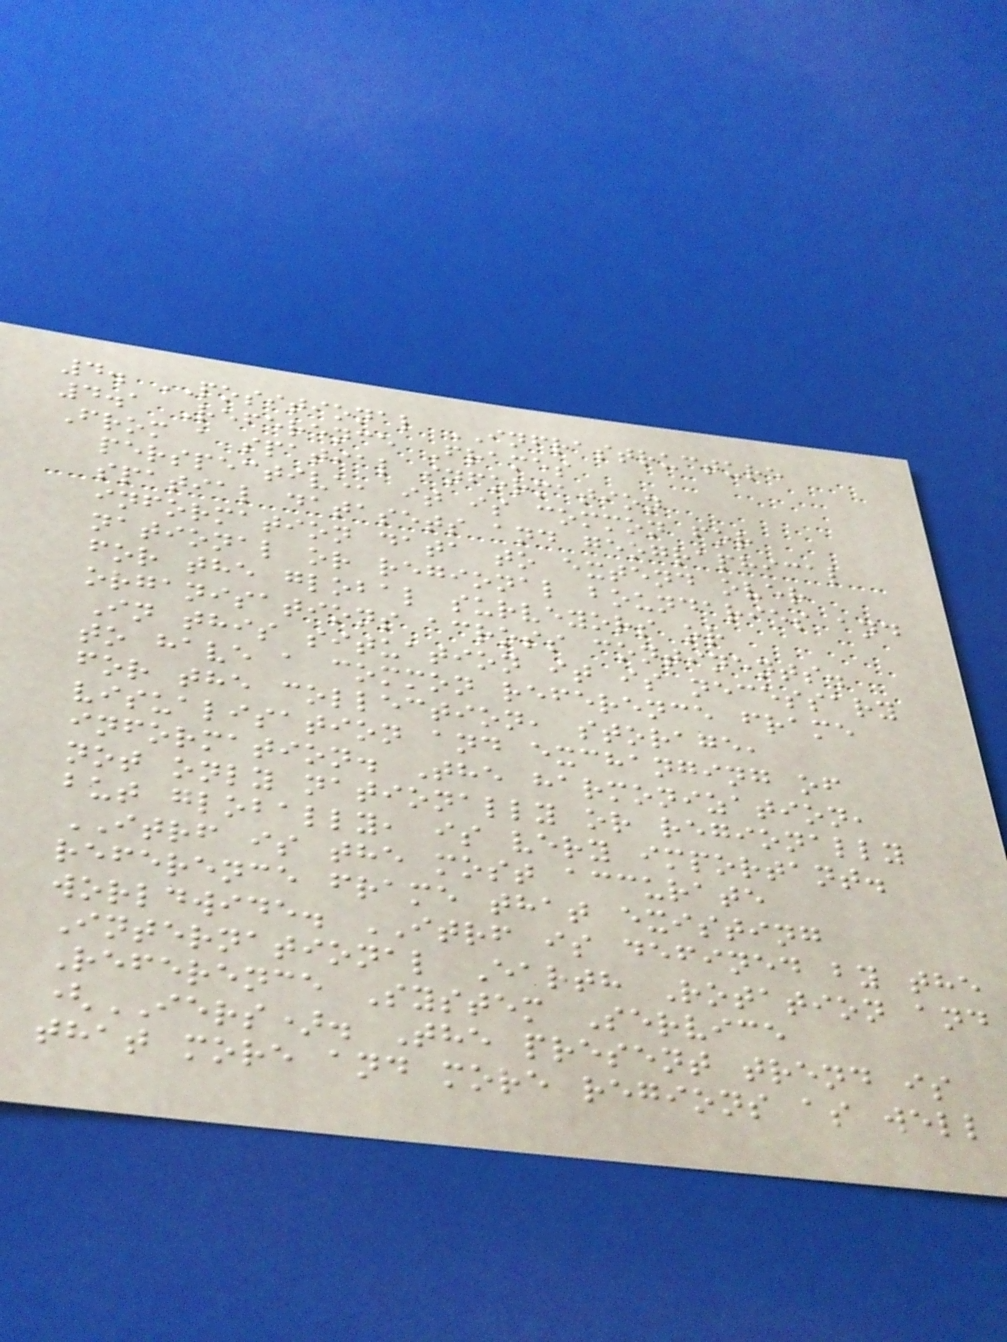4. POSITIONAL INFRASTRUCTURE
4.1 Reference Frames
From a spatial information
perspective, it is common for
spatial datasets and geographical
information data to extend over
national or regional boundaries and
for the global surveyors or
organisations across continents.
In this situation it is necessary
to have a common reference frame
for the collection, storage,
visualisation and exchanging of
information. The harmonization,
not only nationally or regionally
but globally, is very important.
ITRF is the most accurate
reference frame that existing
worldwide. ITRF is defined by the
International Earth Rotation and
Reference System Service
(IERS). The present trend is
that more and more regions as well
